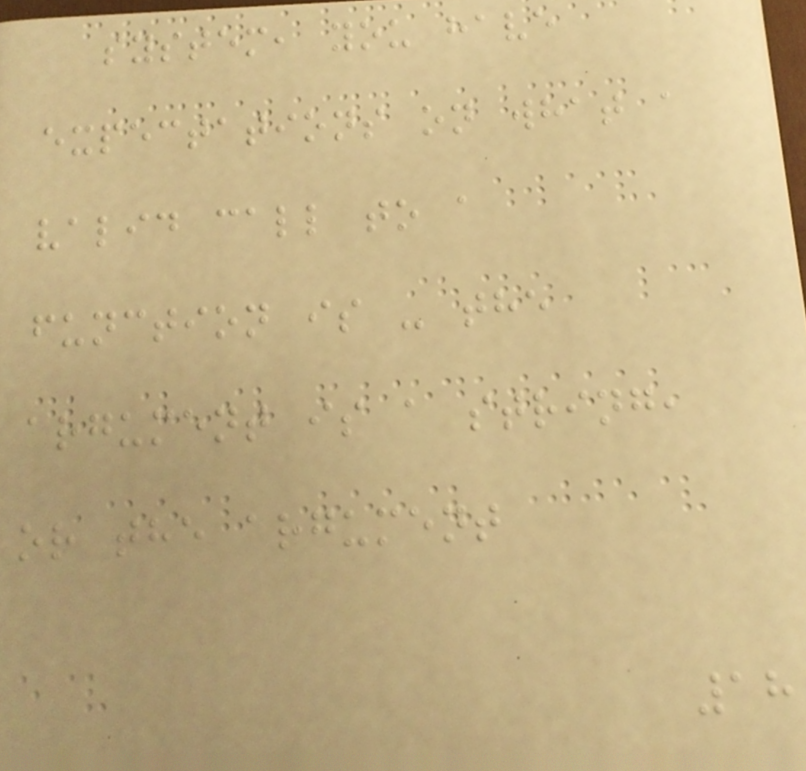system, you have
expectations on what a
valid call to a
function is - the
argument is a string,
or the argument
18
